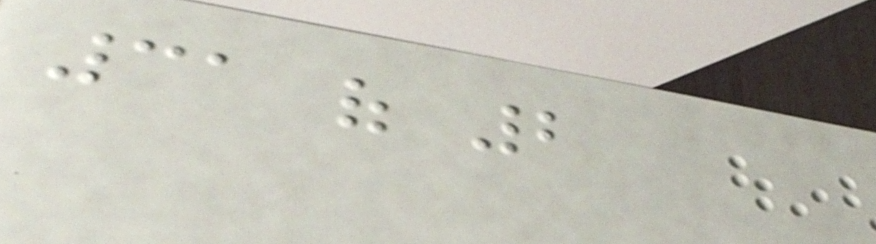31 of 2
